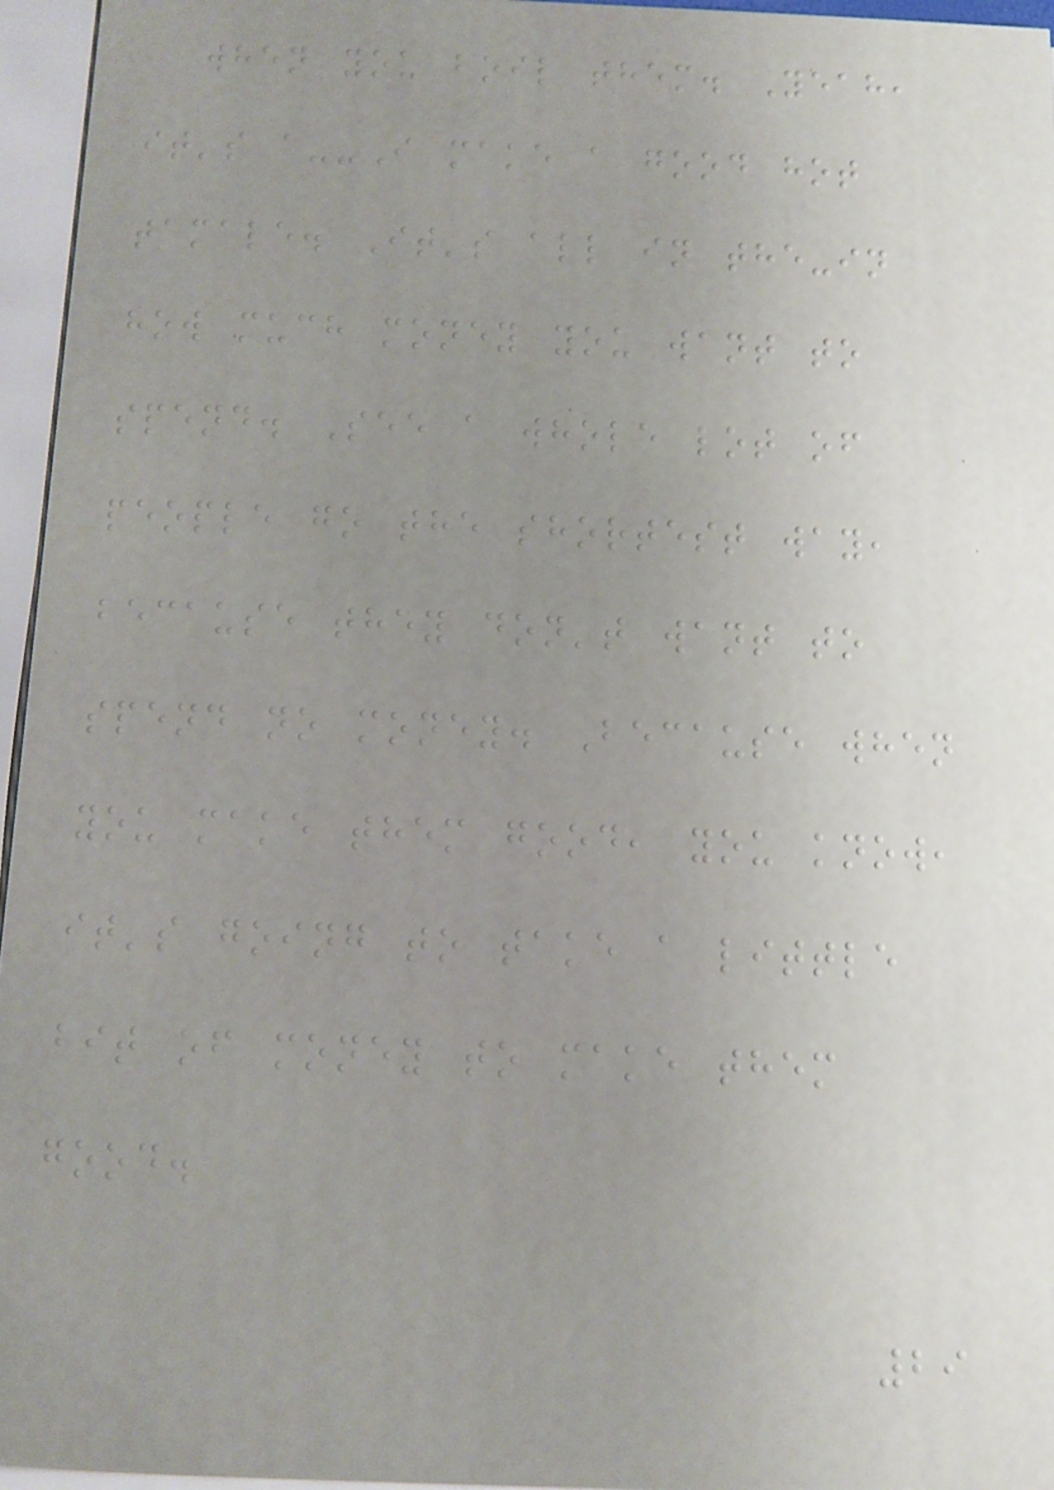when you boil them. Yeah,
it's a--I make a good hot
tamale. It's all in the-in
how much money you want to
spend. See a whole lot of
people go the shortest way,
because they don't want to
spend no money. Because when
you make them good, you know,
it's going to take a little
bit of money to make them
good.
29
